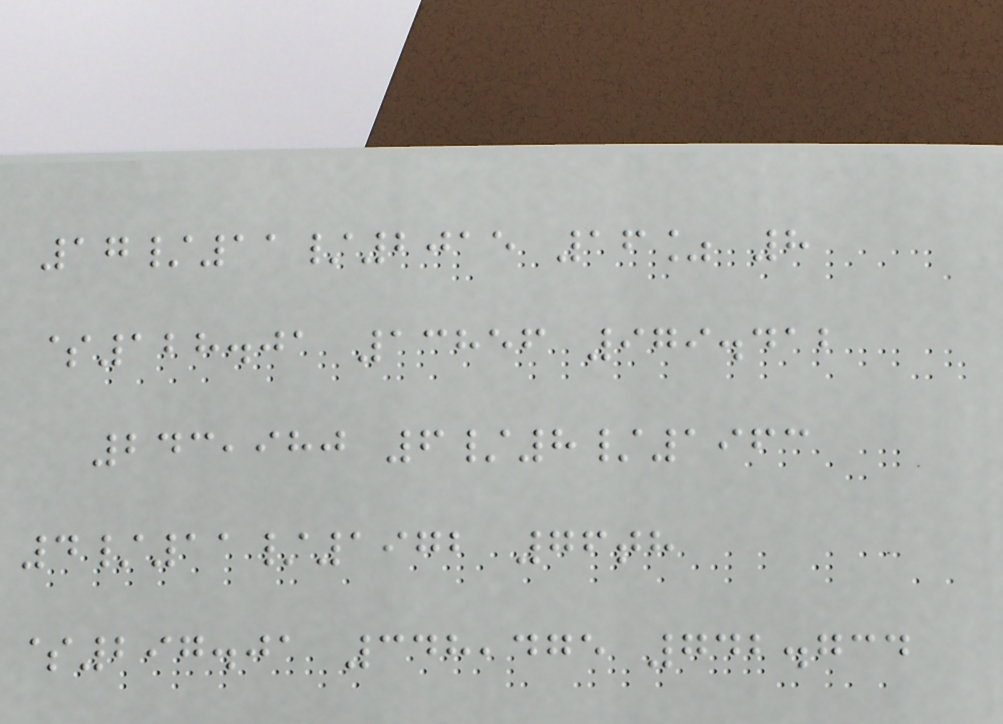17/11/2015 16% 8
$128.01 13856 979.412
243,980 6/8/1963
4/11/1972 76th
$297.01 348,475 742.734
